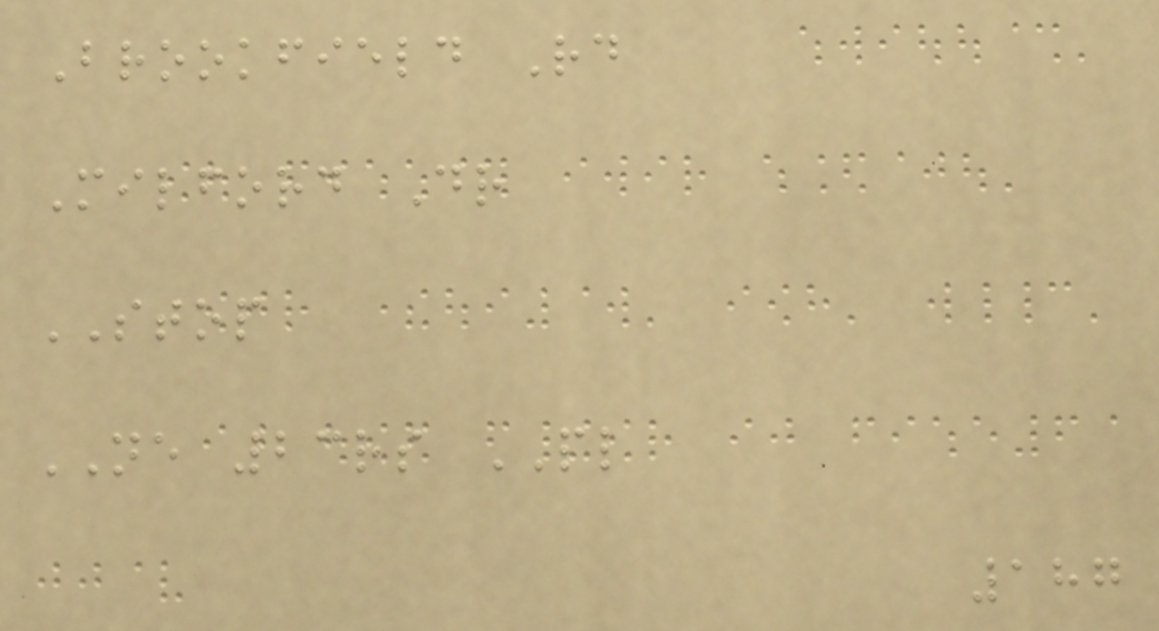Brookfield Rd
Milford Dr
STOP
NE 23rs PL
187
